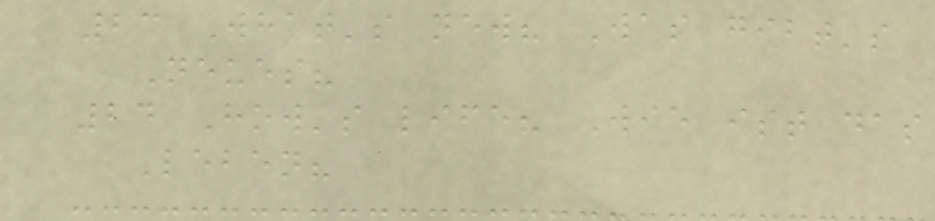23 What's new? Was gibt's
Neues?
24 How's life? Wie ist das
Leben?
